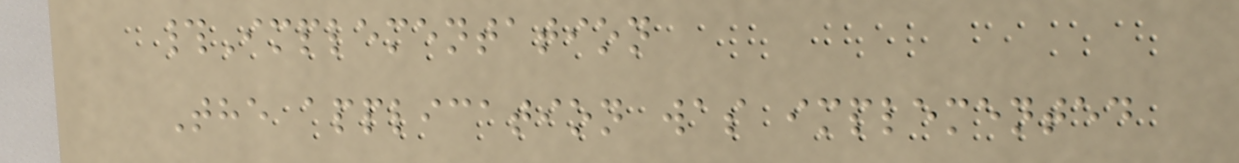#Implementation
The application was implemented
